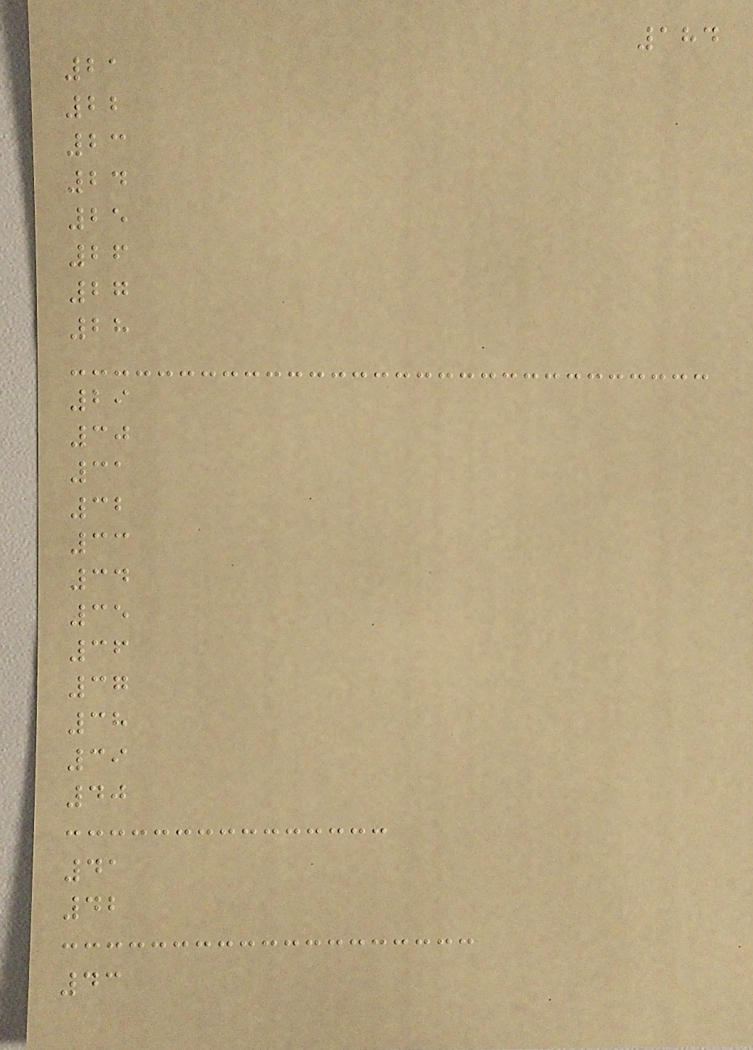184
21
22
23
24
25
26
27
28
29
30
31
32
33
34
35
36
37
38
39
40
41
42
43
